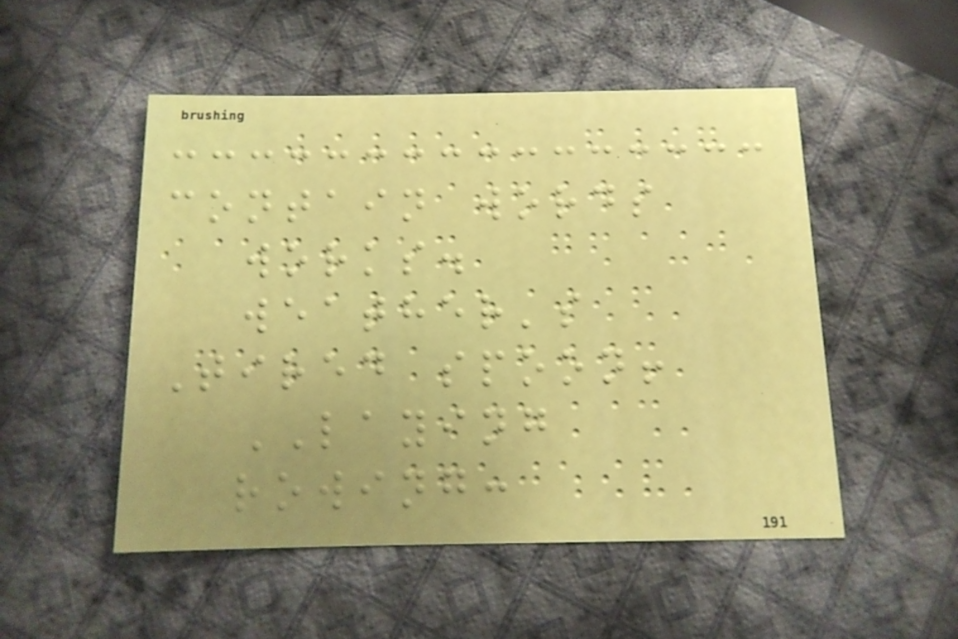contain words
works.
weather's
Tired spoon!
LAYING
rowing:
